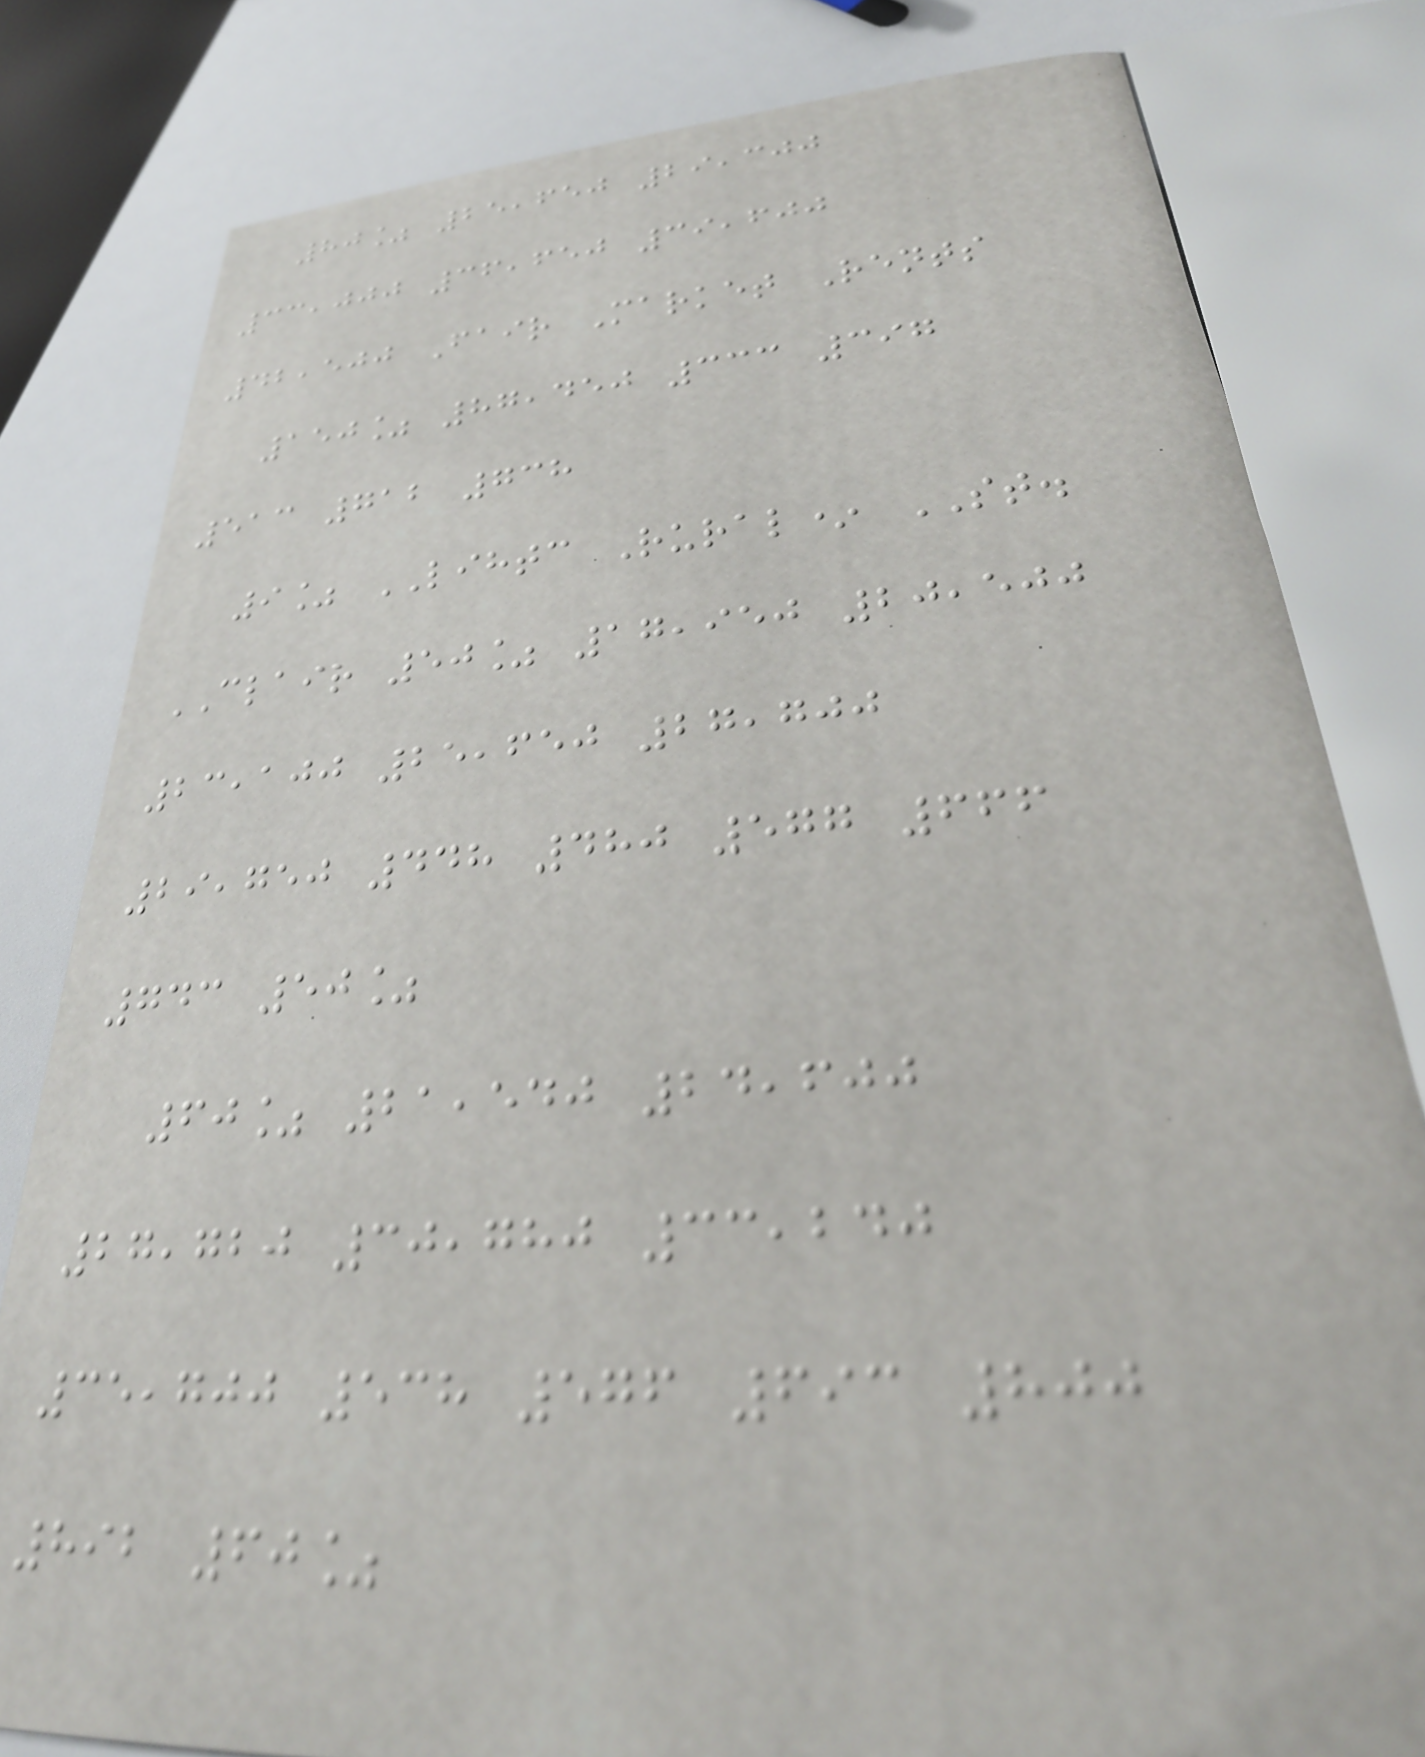80% 25,650 29,300
33,000 36,650 39,600
42,500 Fair Market Rents
150% 87,450 333 397
513 712 738
9% LIHTC Rural* ST.
CLAIR 50% 17,950 20,500
23,100 25,650 27,700
29,750 448 480 577 666
743 50%
60% 21,540 24,600
27,720 30,780 33,240
35,700 538 576 693 800
892 60%
